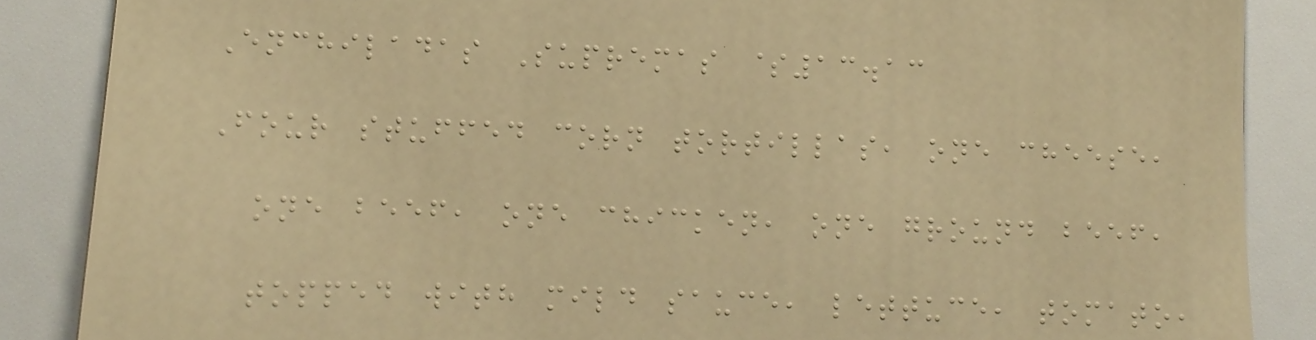Enchiladas Supremas $13.13
Four stuffed corn tortillas, one cheese,
one beef, one chicken, one ground beef,
topped with mild sauce, lettuce, tomato,
